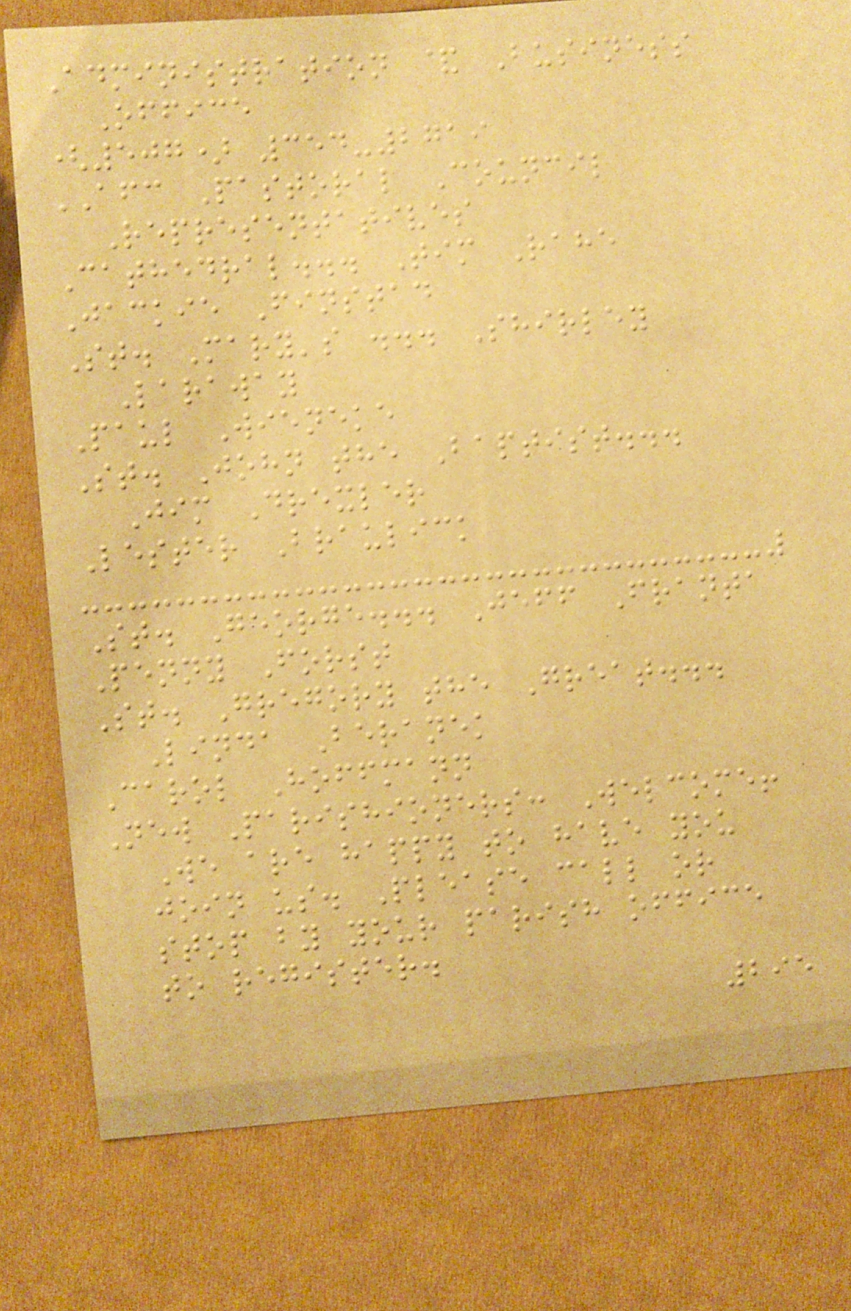Administration & Business
Office
(507) 354-2719
AFC Pastoral Council
Representatives
Cathedral... Tim Rahe
Jackie Finstad
St. Mary's ... Shirley
Laraway
Paul Wieneke
St. John the Baptist...
Jim Drexler
Lester Braulick
St. George... Jeff Franta
Penny Forst
St. Gregory the Great...
Linda Beranek
Carol Hoffmann
New Parishioners: Welcome!
We are happy to have you
join us. Please call or
stop by your parish office
to register.
295
